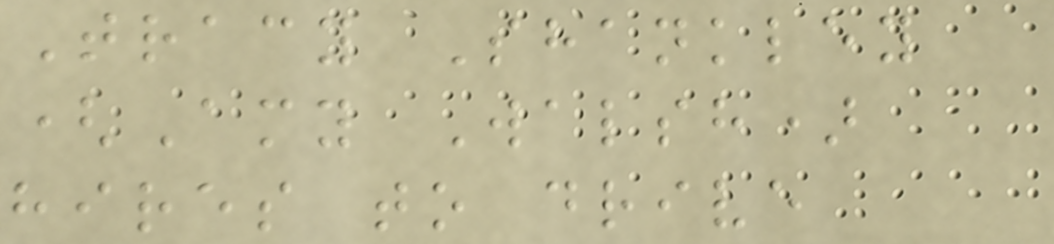Tracy Shankley
(Amy Walsh)
hires to drive
